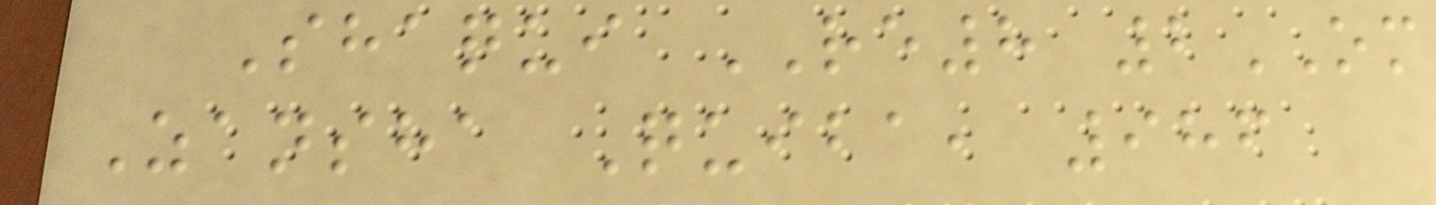Shaqui RE8 2OM
Zansha Quiba, 986
